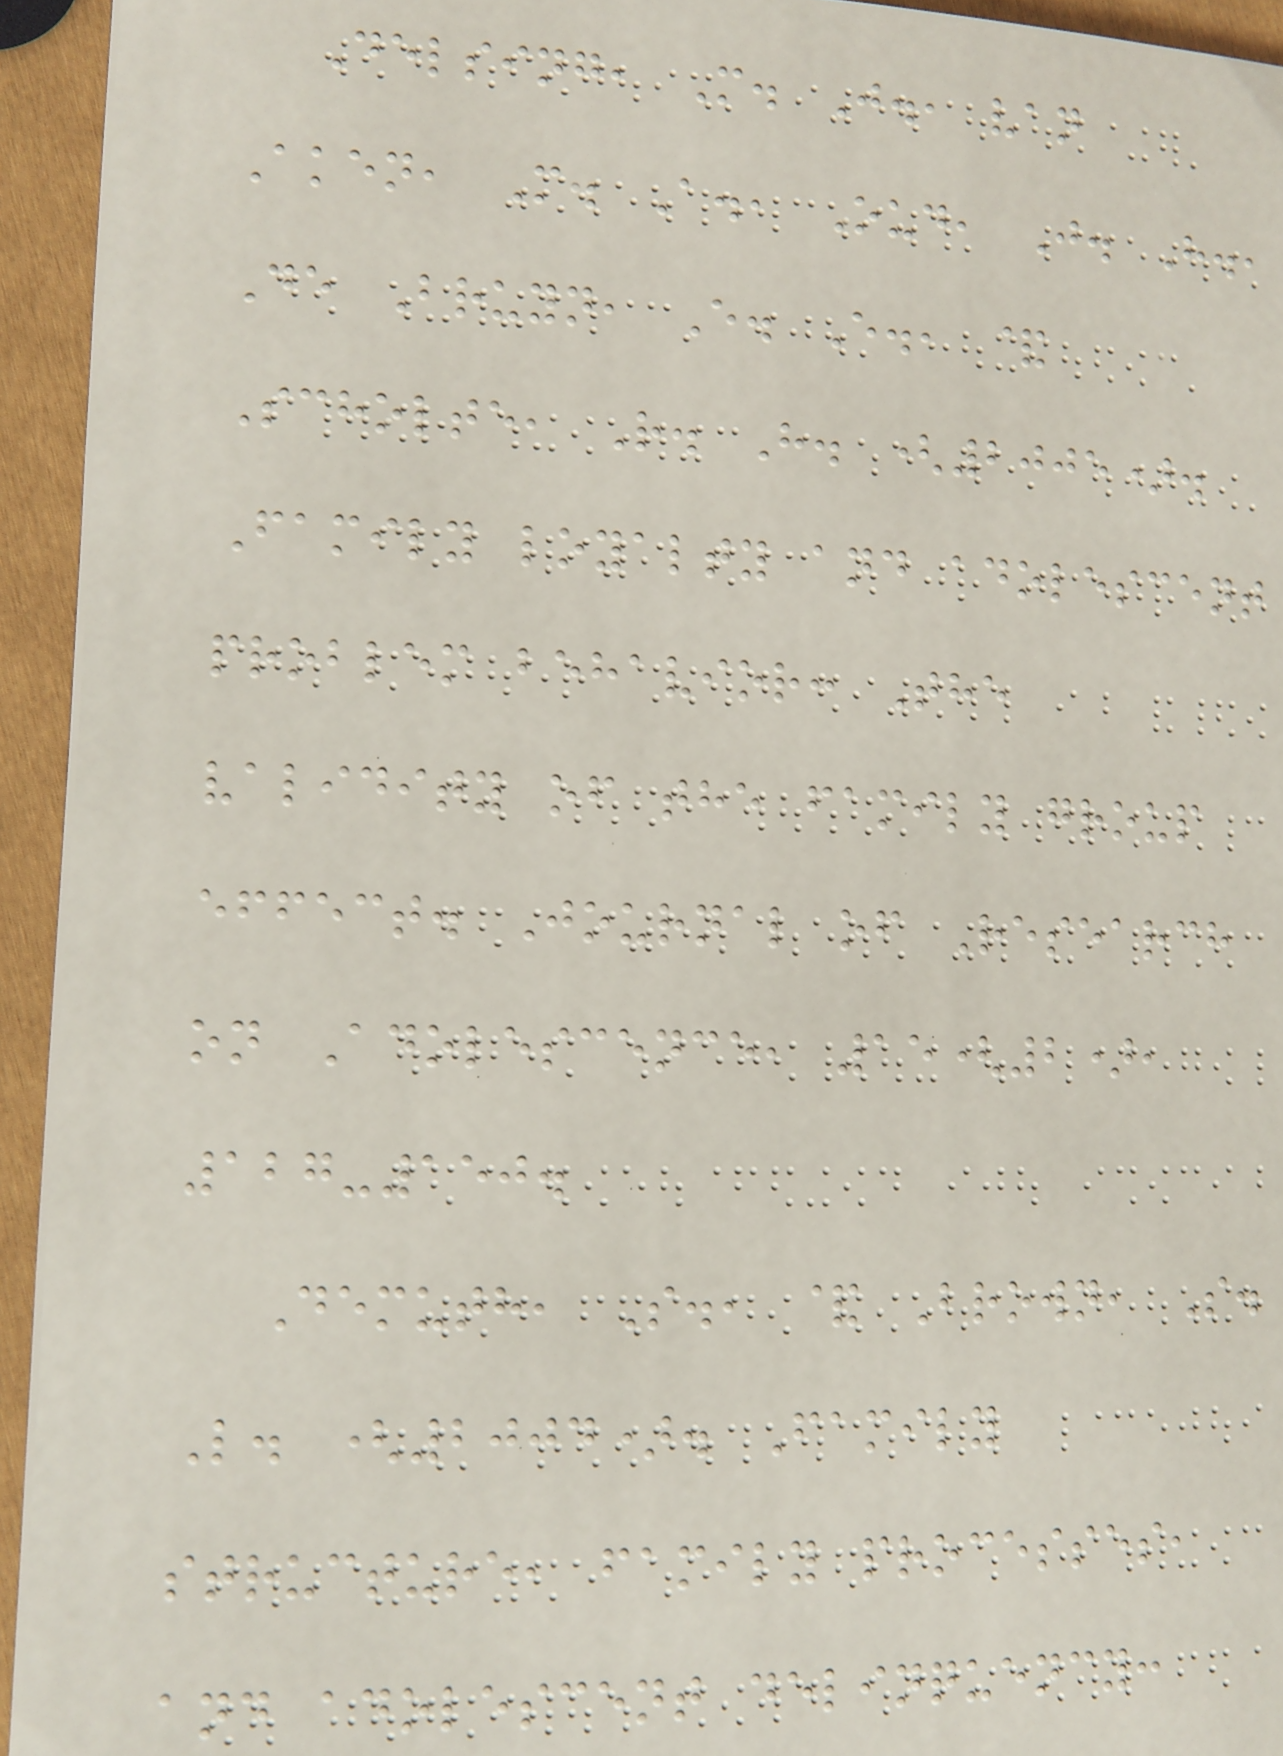Delsing, M. J., van
Aken, M. A., Oud, J. H.,
De Bruyn, E. E., &
Scholte, R. H. (2005).
Family loyalty and adolescent
problem behavior: The
validity of the family group
effect. Journal of Research
on Adolescence, 15(2),
127-150.
Demuth, S., & Brown, S.
L. (2004). Family
structure, family processes,
and adolescent delinquency:
